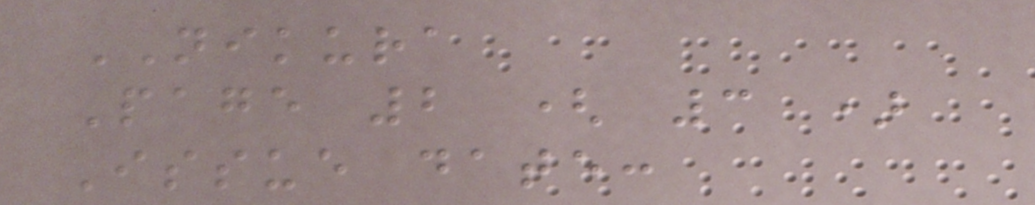NIKURA
Page 2 ( 3 )
Issue date:
